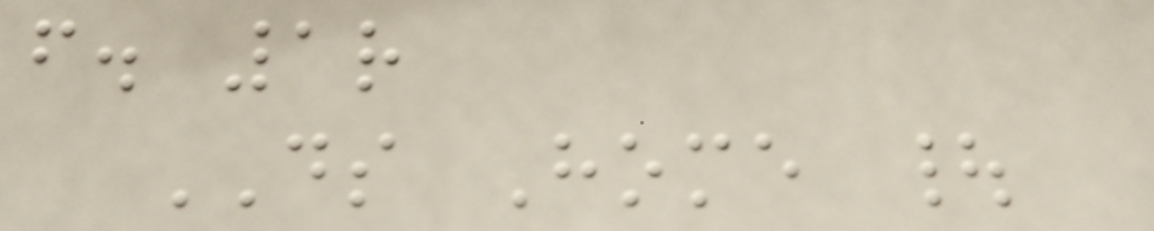f. 1r
DS Home |
